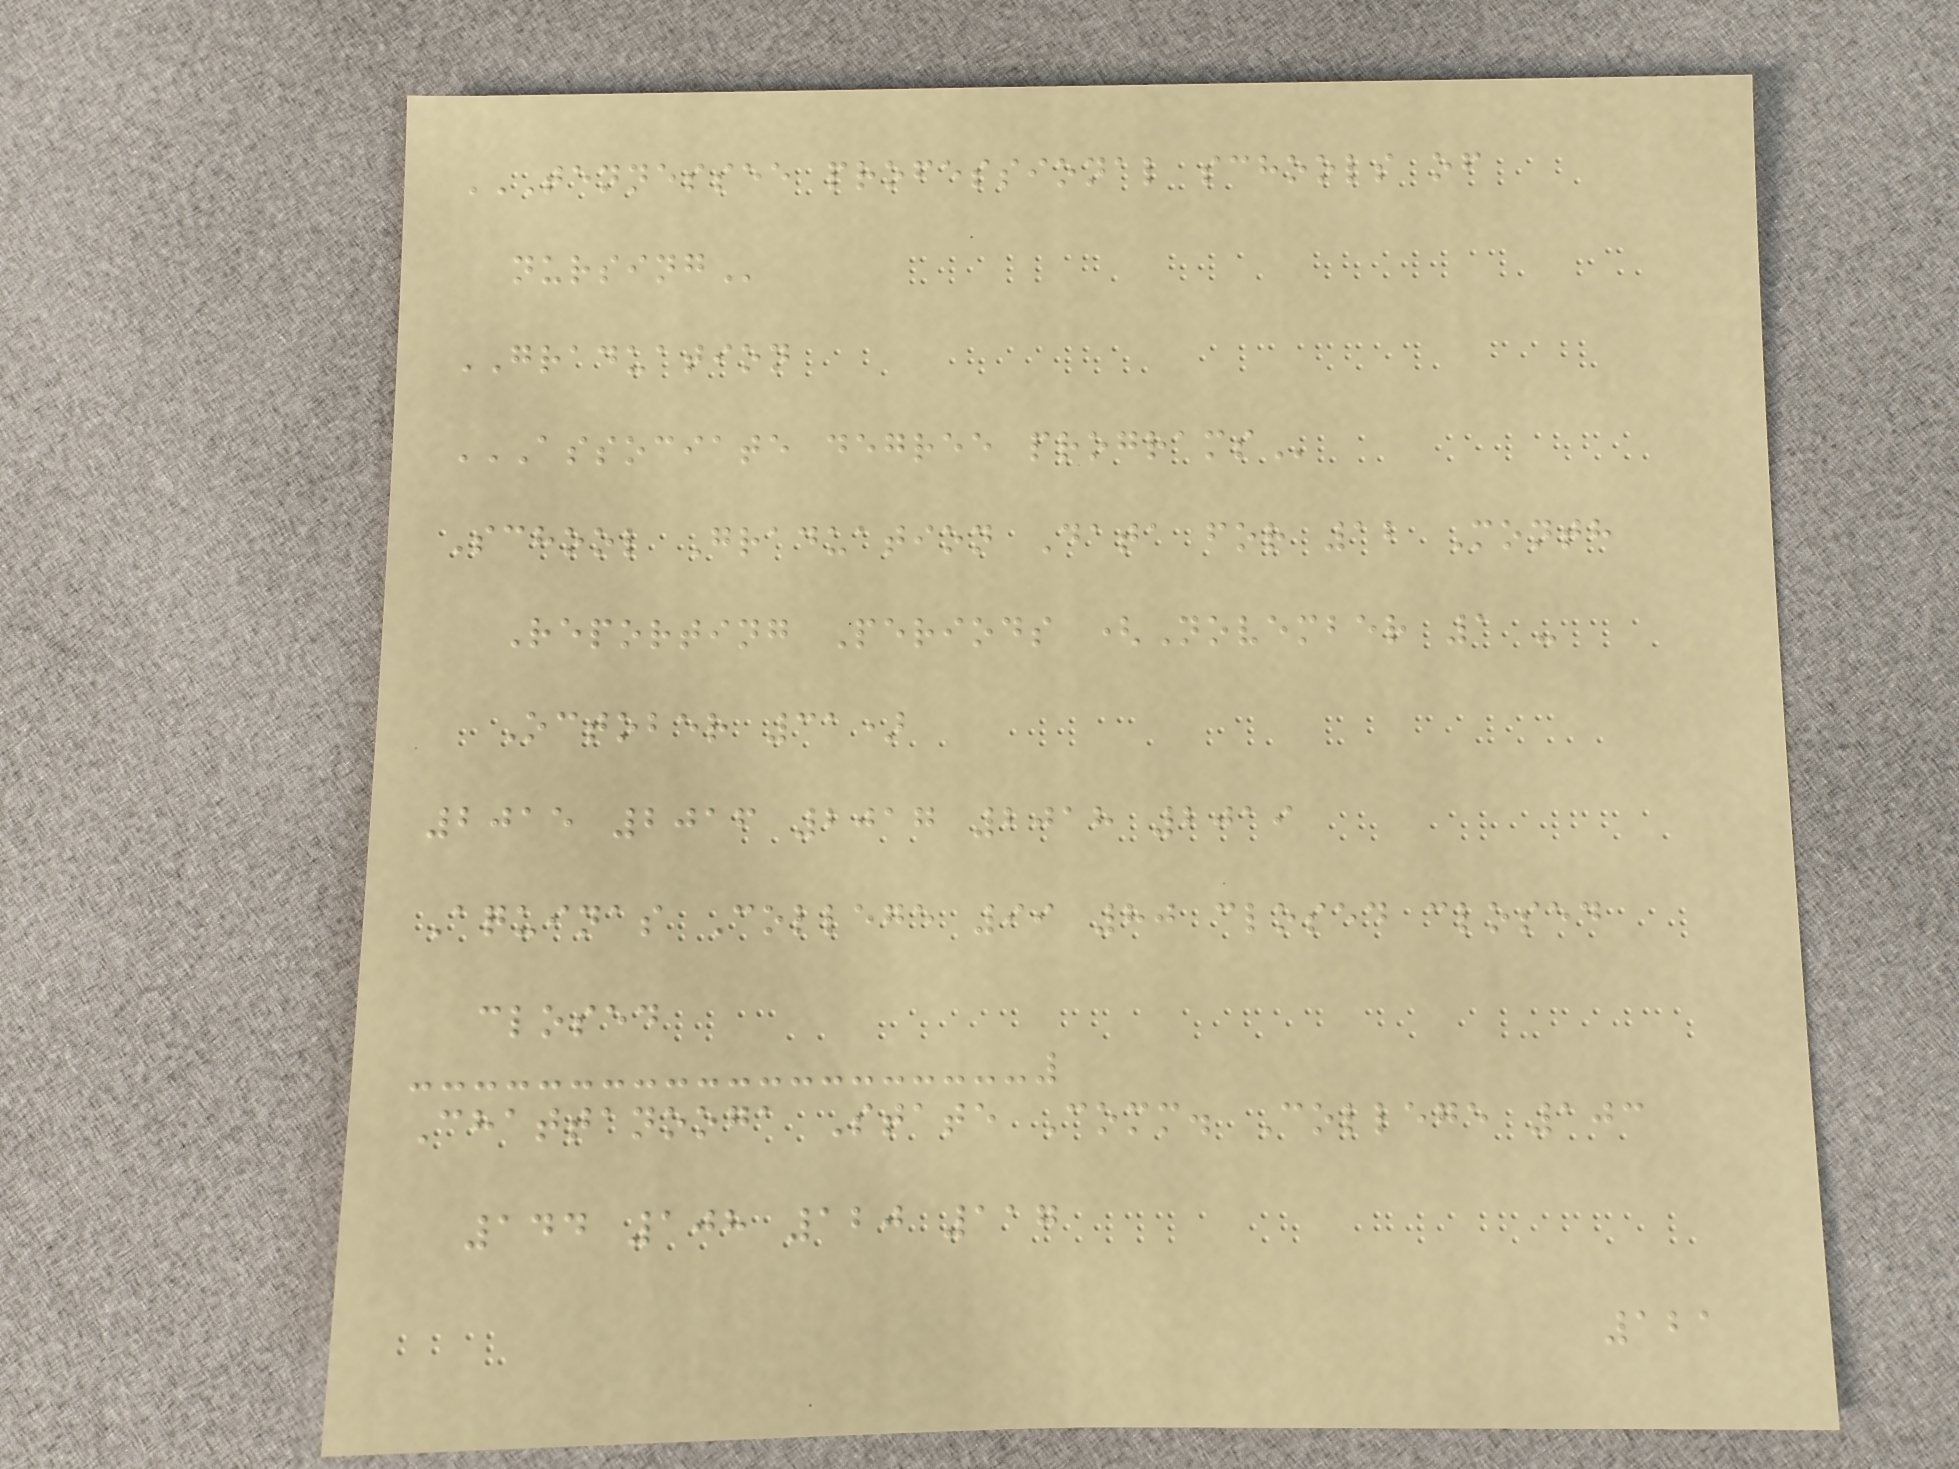TENNESSEE PROFESSIONAL SCHOOLS OF
NURSING
GRADUATION
ASSOCIATE DEGREE PROGRAMS
School Graduation Data for 12 Month
Reporting Periods (November 1 -
October 31)
2015 2016 2017 2018 2019
Aquinas College 99 80 closed closed
closed
Chattanooga State Comm. College 103
144 108 120 117
121
